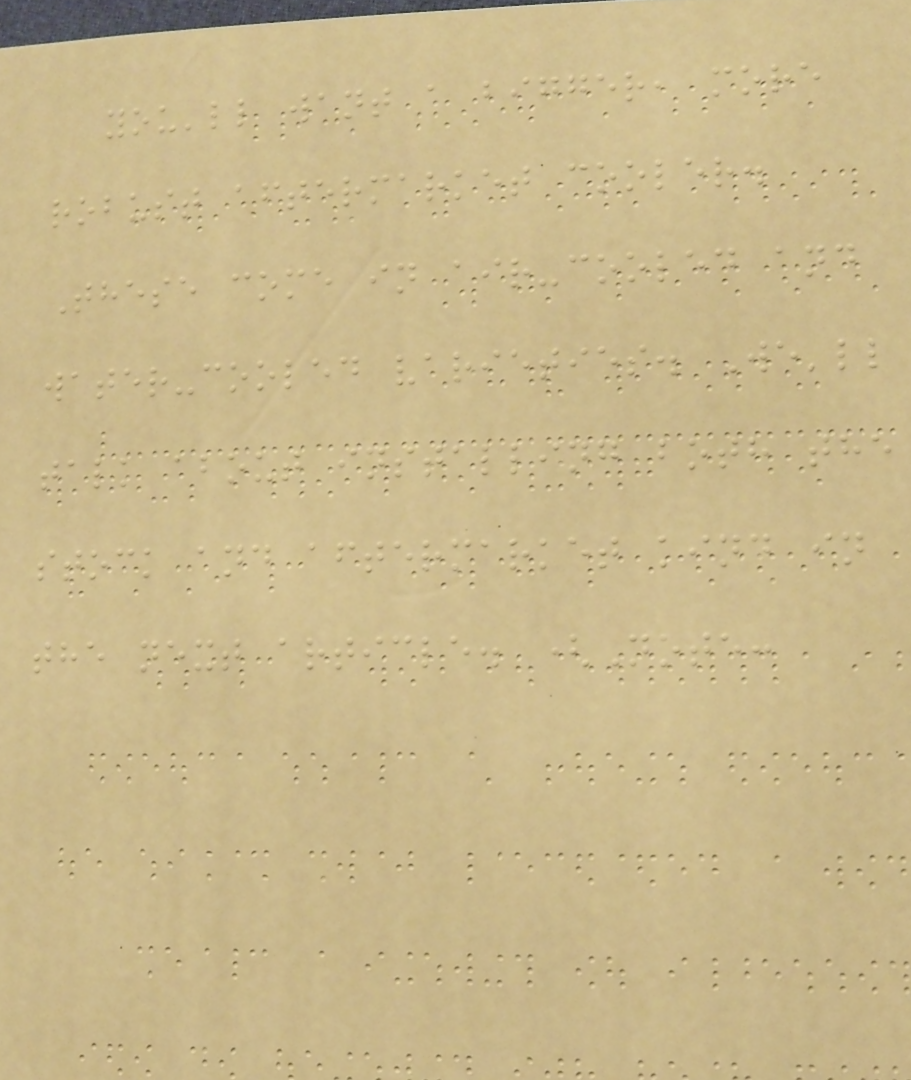you'll want a bigger, more
robust aftermarket cooler.
These come in air-cooled and
water-cooled varieties. We'll
talk about installing both the
stock and aftermarket kind in
the next article. (Note:
